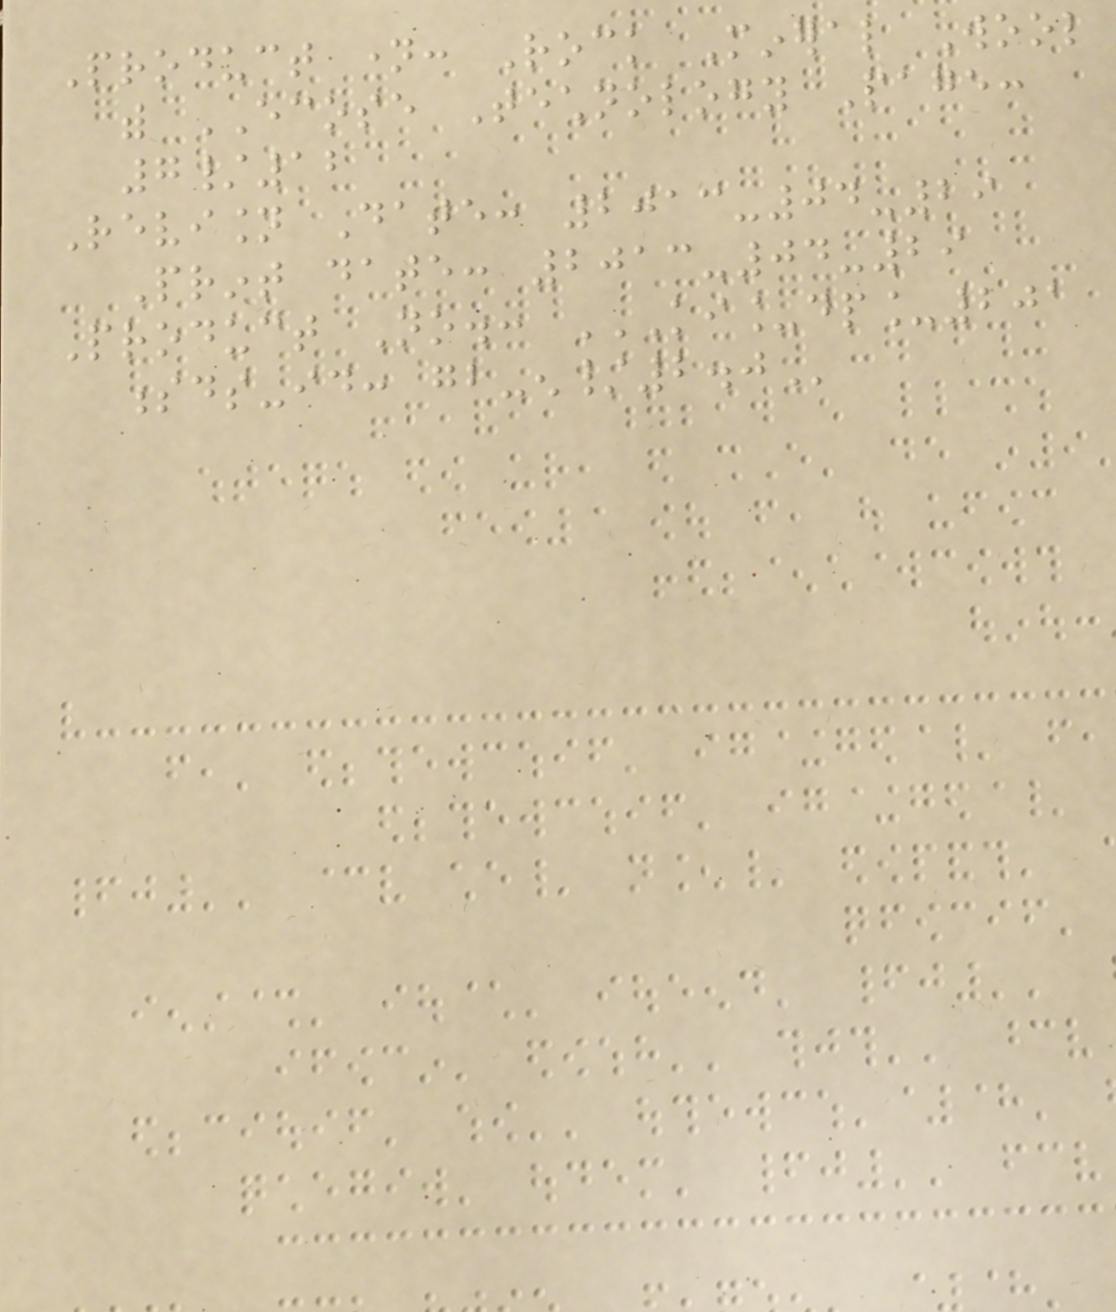Product name: Rock Mineral Wool
with ECOSE Technology Page:
7/12
Revision Date: 2013-04-29
Print date: 2013-04-29
Product No.: KI_DP_201
SDS-ID: GB-EN/2.0
